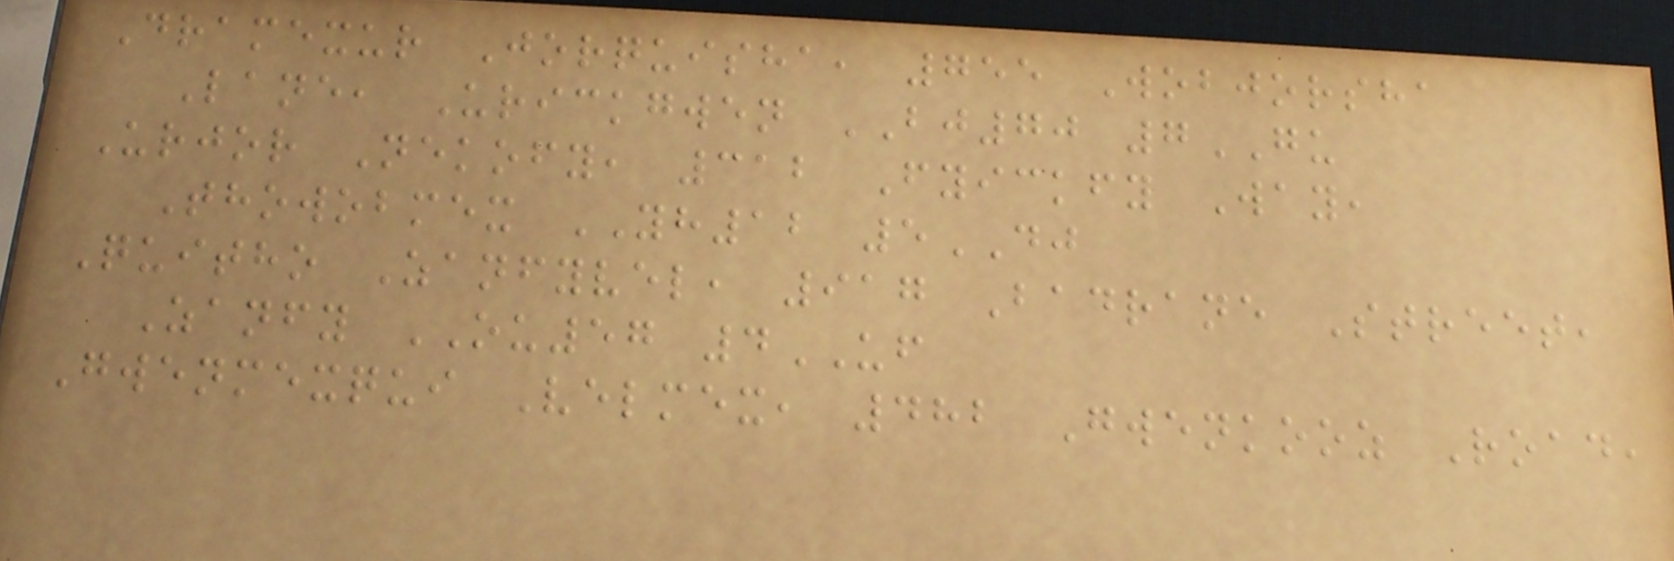Dramexur Jorquisha, 755 Wobjorsha
Lane, Urickgwen BJ70 7GU
Urjor Nekofy, 312 Fyickfy Way,
Thowobmex YH12 5DJ
Quitho Zanfyvel, 917 Badrane Street,
Zanfy OU57 4UF
Gwenmexqui Velmex, 482 Gwenkooz Road,
